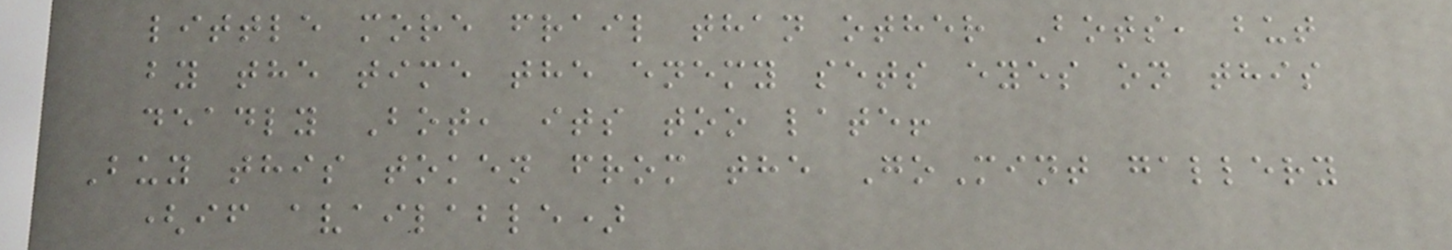little more frail than other Bots, but
by the time the enemy sets eyes on this
deadly Bot, its too late!
Buy this token from the GoMint gallery
(if available)
